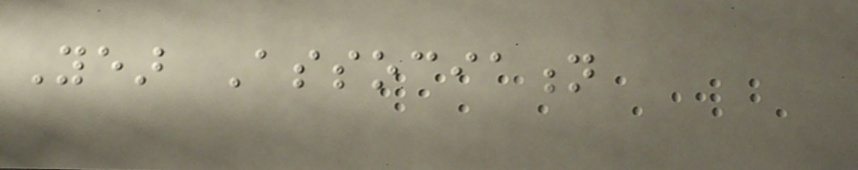Year Association
